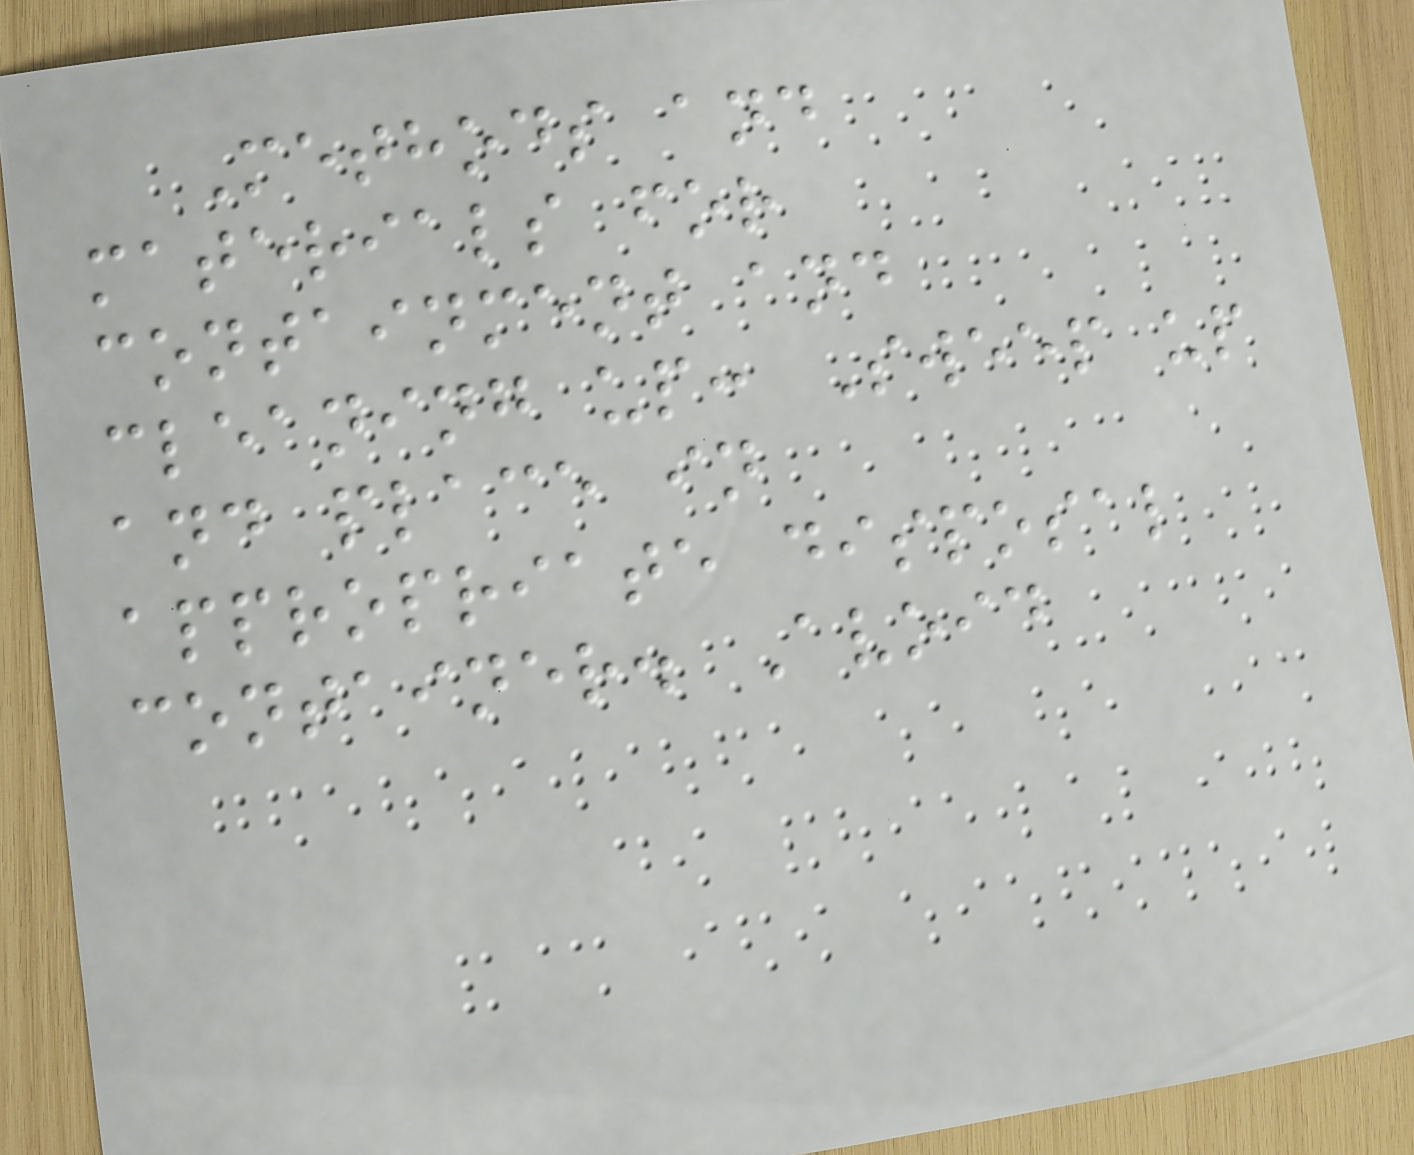Methods and
materials for
containment and
cleaning up: Sweep up
and place in
appropriate disposal
container. Avoid
